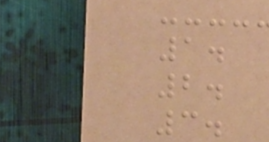1.
2.
3.
